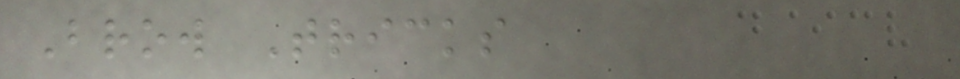Brow Tricks
